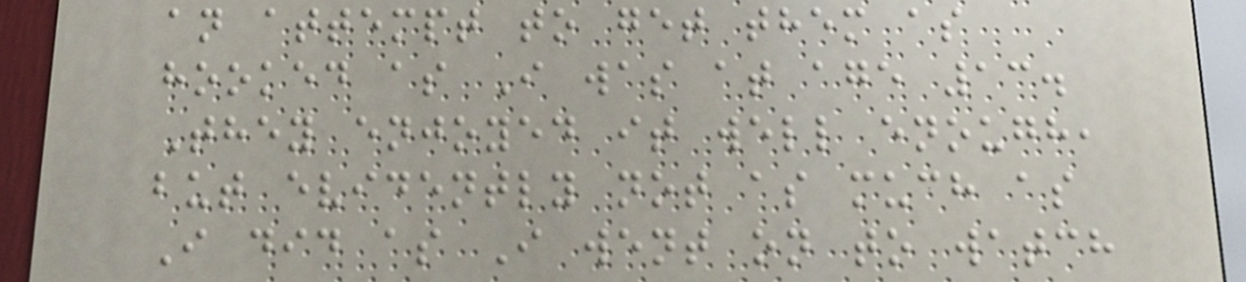an attempt to get them as
hooked as I was at age 13.
They enjoyed it well enough,
but evidently not as much as
I did as I went on to watch
